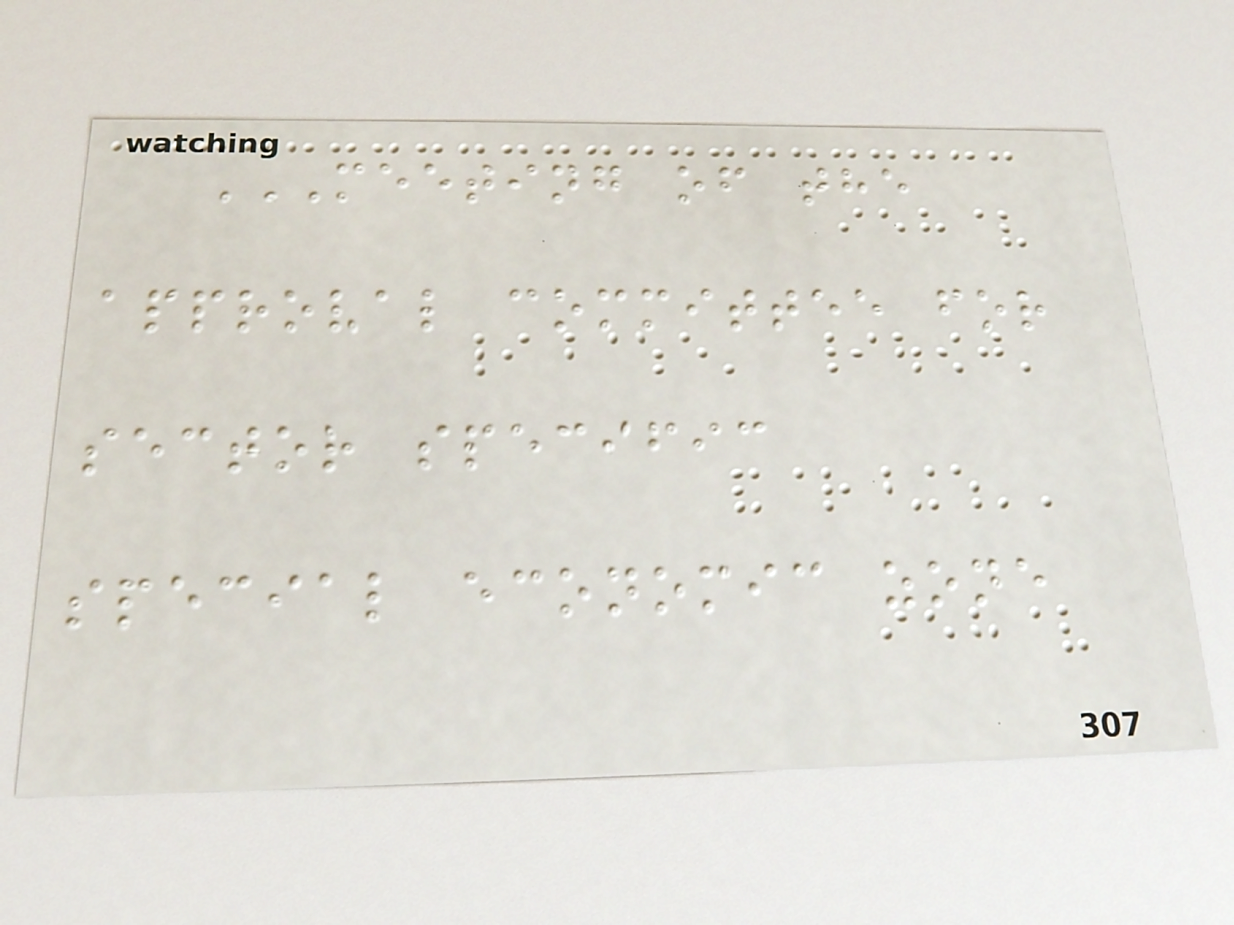MEETING OF THE
APPROVAL COMMITTEE FOR
SECTOR SPECIFIC
SPECIAL ECONOMIC ZONE
